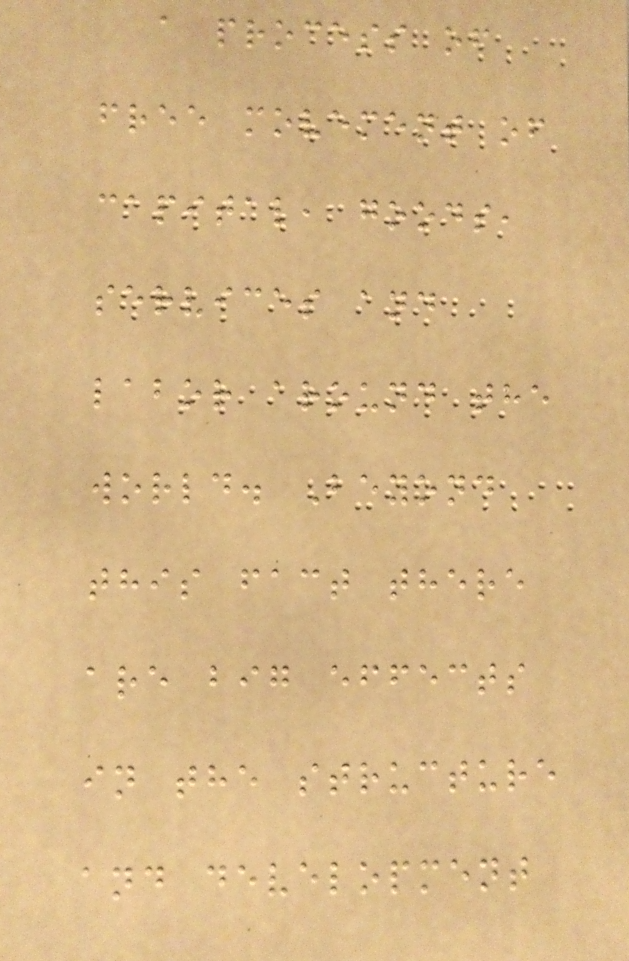a process of
free movement of
capital, goods,
services and
labor around the
world. Beyond
this fact there
are big effects
in the structure
and development
